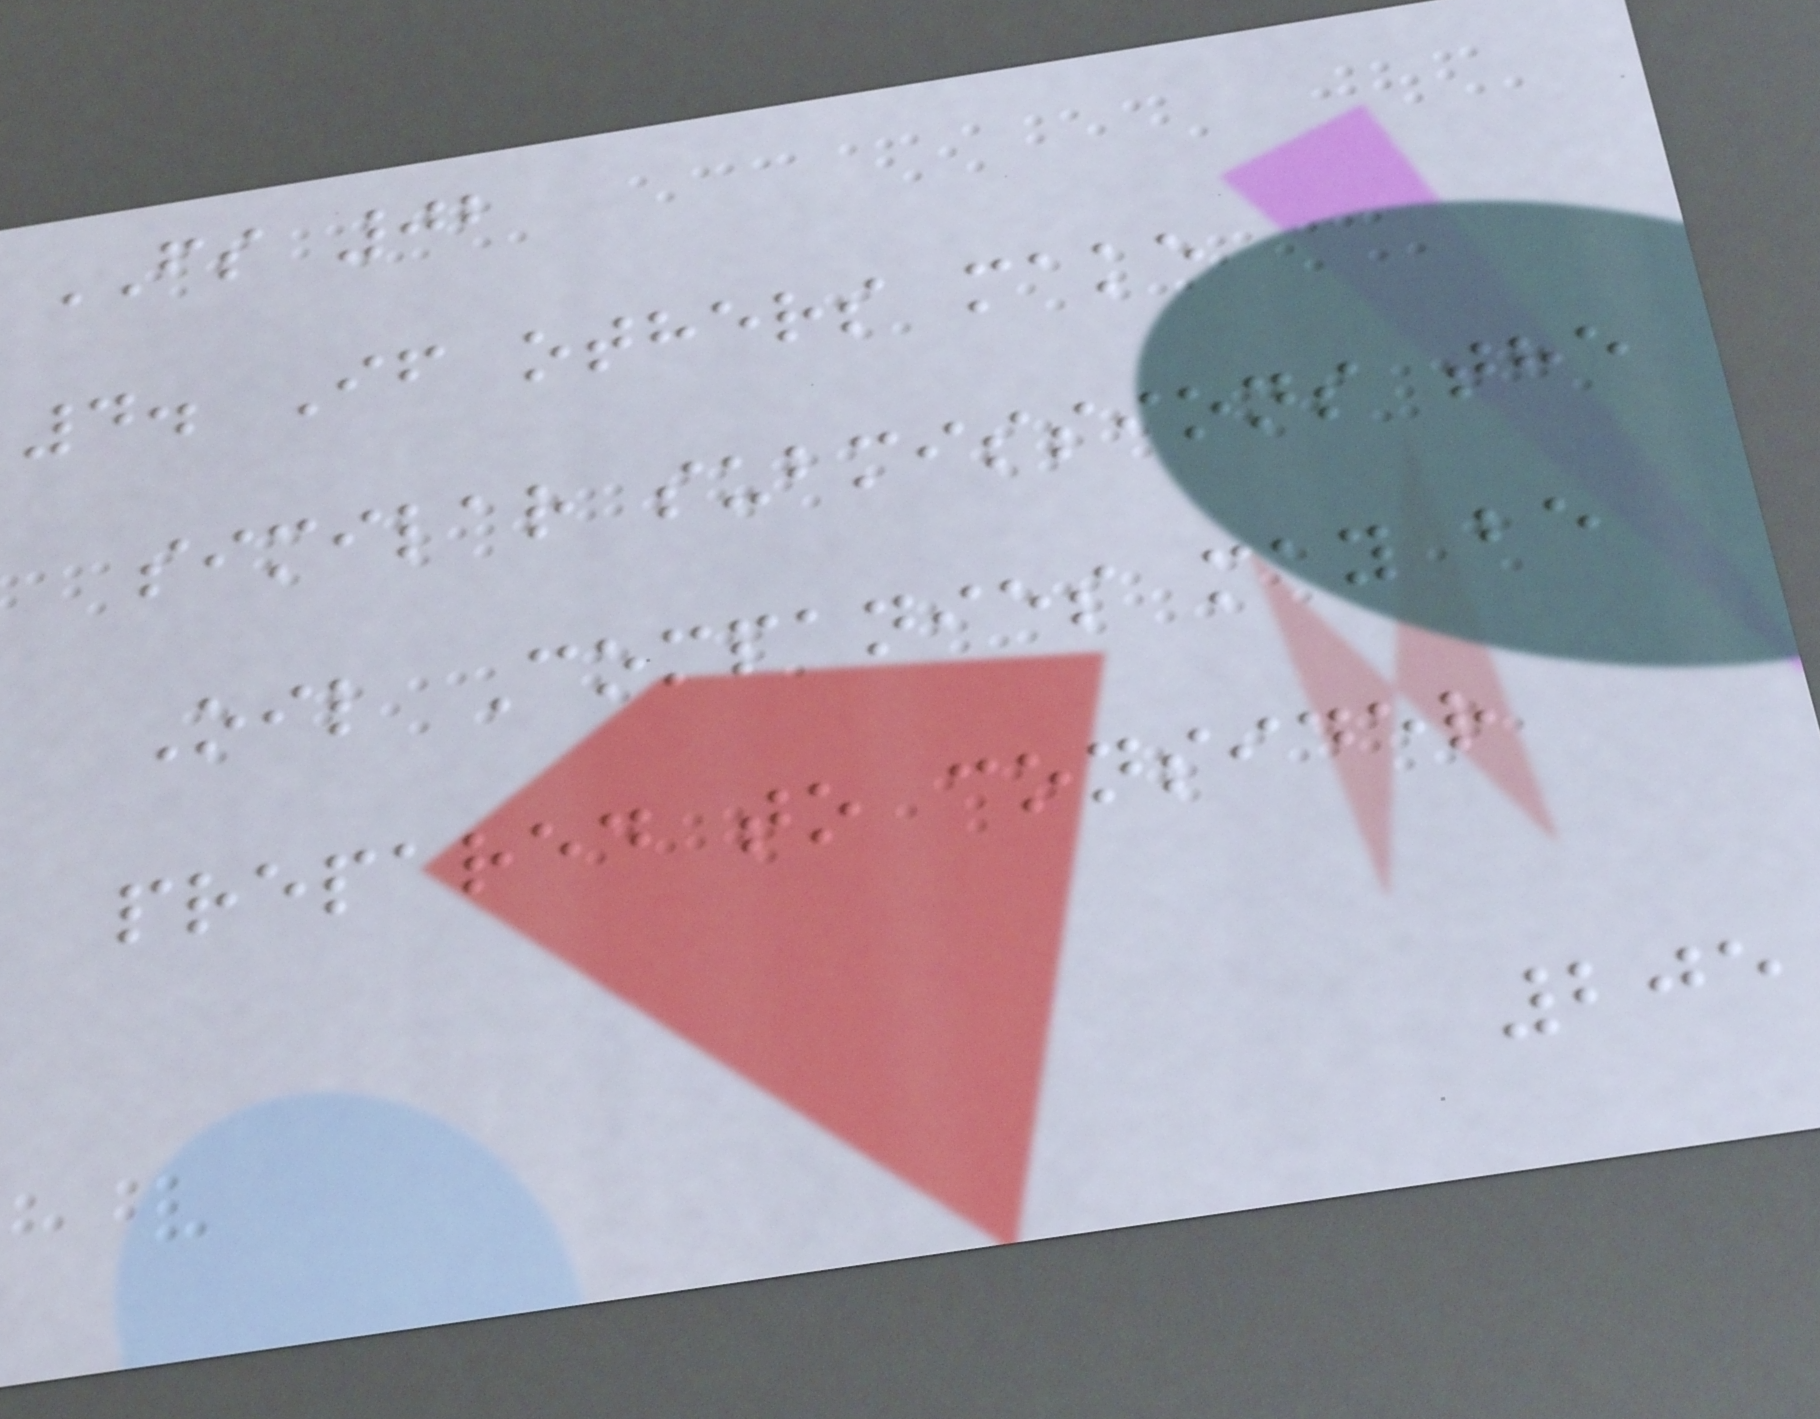FS 02
4. If others make
similar submissions the
Oil Companies may be
prepared to consider
205
